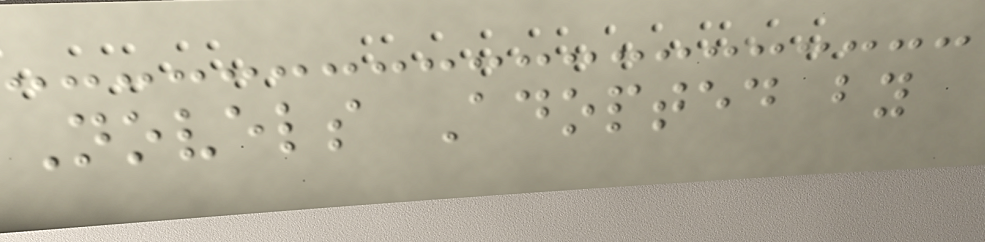Novels Adopted by
